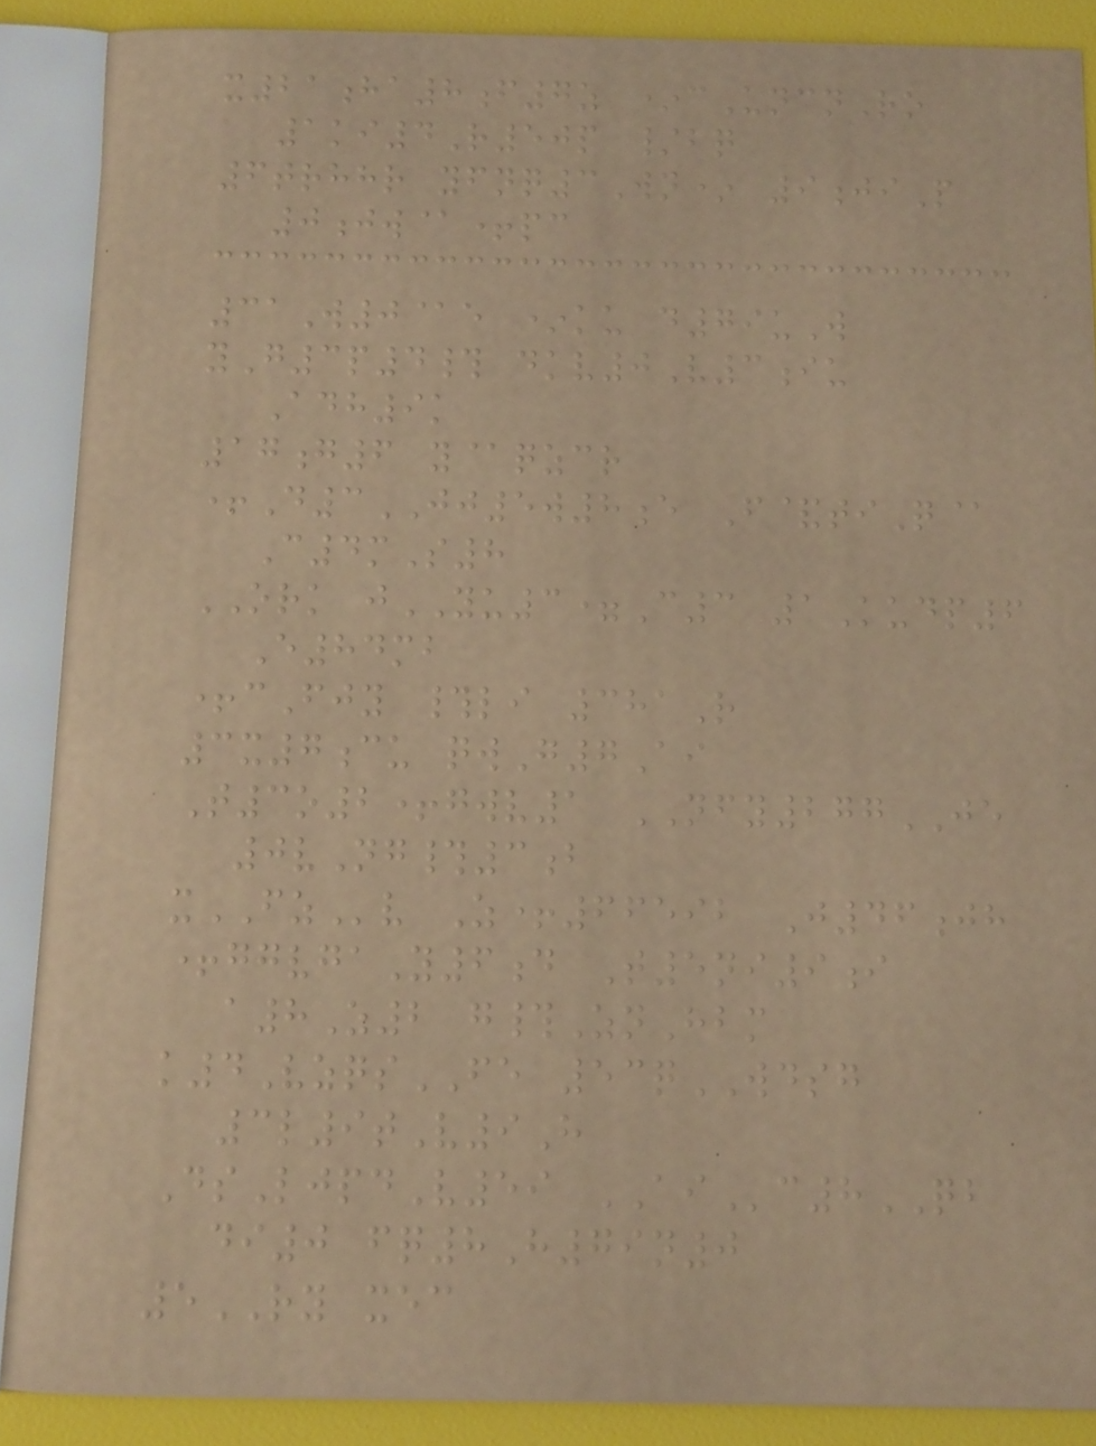x21ha8f7z *cUncnRo
1ki4R50p /bq
6trhhr yfnq3Wn* 9jiP
0jw@+pc
31W0@e *ku d79uW
yG3p4# dkv0V3iu
Adh9k
17g6 y@qzcr
+D3JJ5w8e F&tiQ@
C4mS8
ORK jYU3=C3 1Kudp6
E84mb
+cFjy #li 381R
3x7cu qwG7Ai
T3o2+gwv1 NFY277JE
0vNg#3b
xFZv Z+66592 J46jh
+ggvgaY6d T5ni9i
a8Z2 g#ZnHbm
k4VzqsFE 53qWDSG
3l9tV9H
DsLjpdV59 AIc8QB
di0 fq8H79n0
5RY xec
